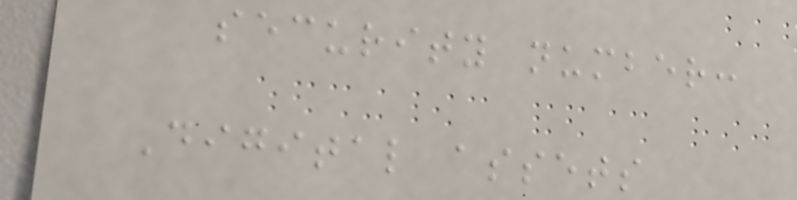security number:
Digital assets
